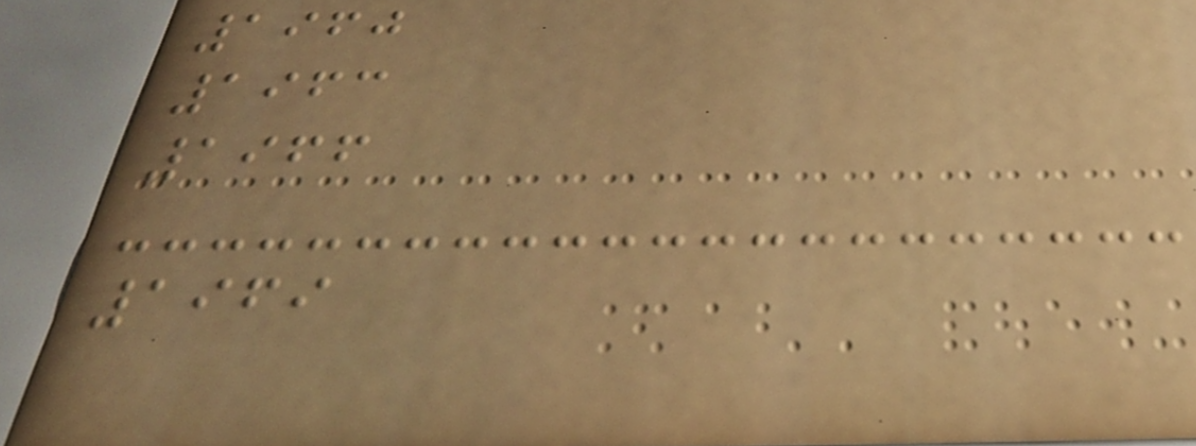1960
1963
1966
1969
